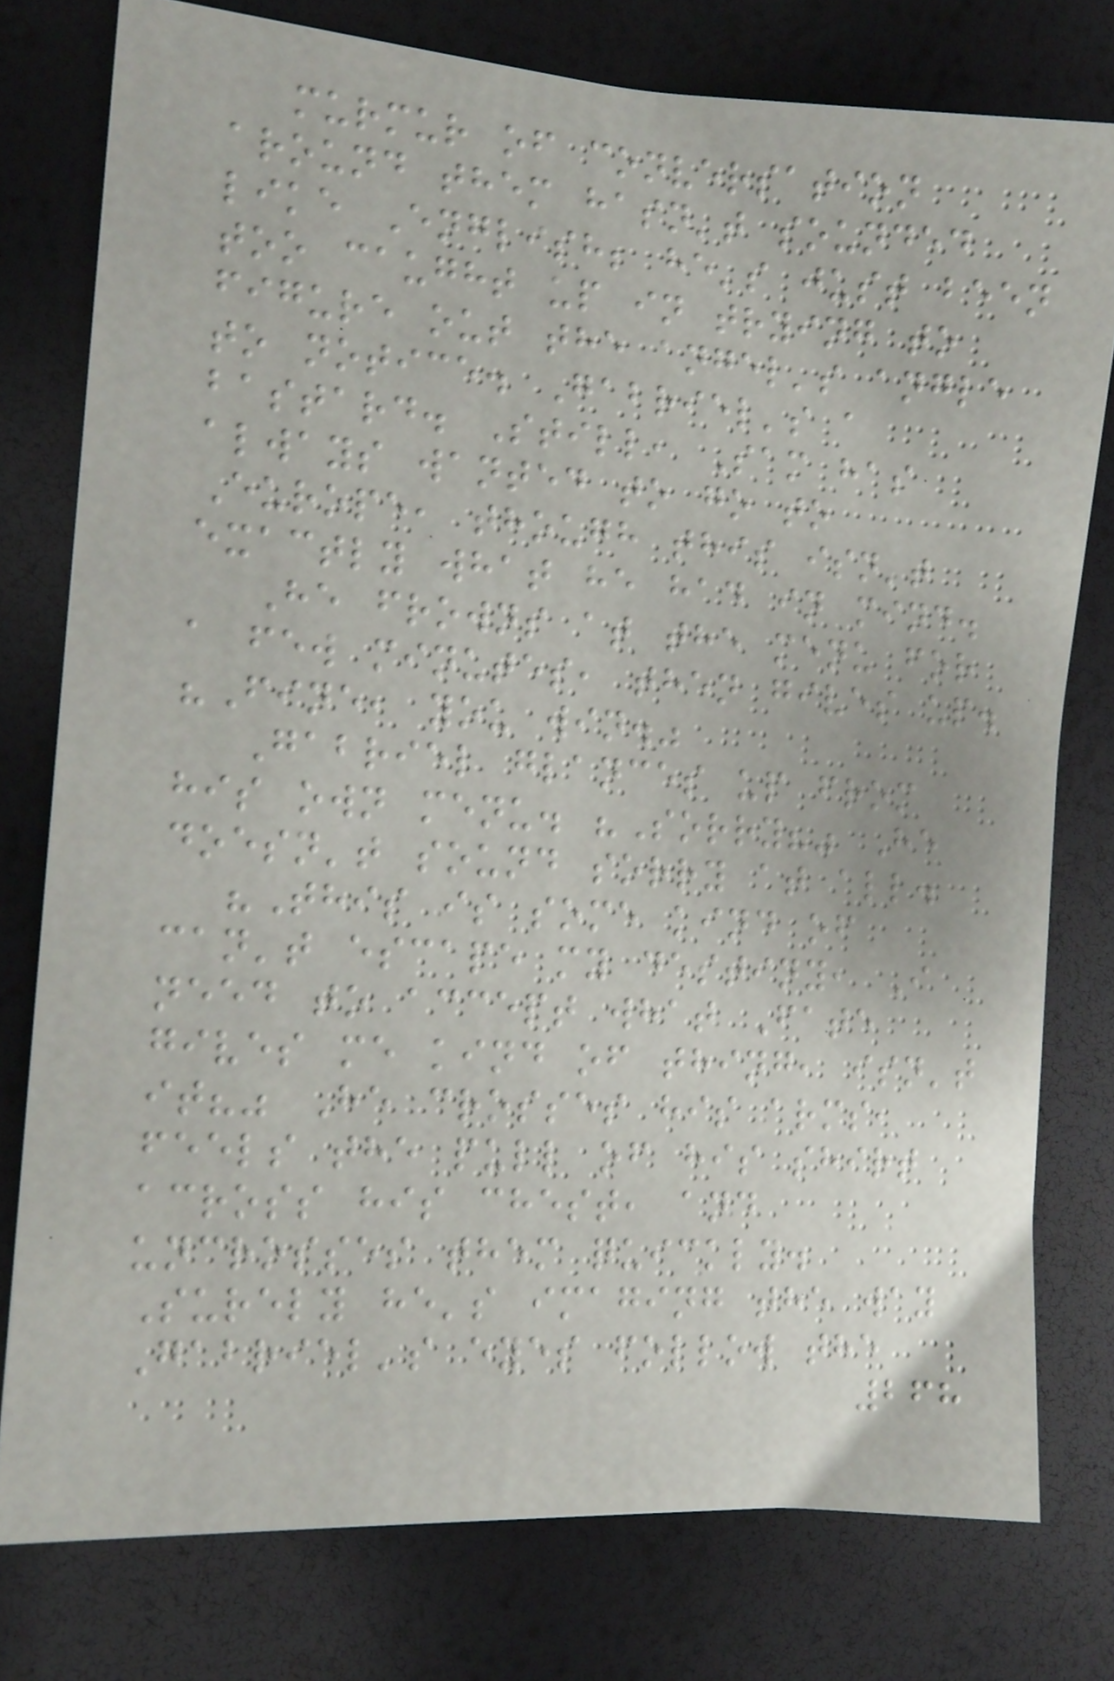murmur of conversation
around them hasn't sounded
like English; he's just been
too caught up in trying to
figure out the angel's angle
to notice. Gabriel's a
bastard. Still, Sam has
always wanted to go to
Europe, though this isn't
exactly what he had in mind.
He frowns at the menu for
a few minutes, then gives up.
"Fine, you win."
Gabriel glances up from
his own menu. "Sorry?" He
doesn't sound sorry at all.
"This is some kind of
can't escape my destiny, I
need to accept what Fate
gives me kind of thing, isn't
it?" He crosses his arms,
feels the pull of his shirt
across his chest, and
uncrosses them quickly.
Surely he's imaging the way
Gabriel's eyes follow the
268
